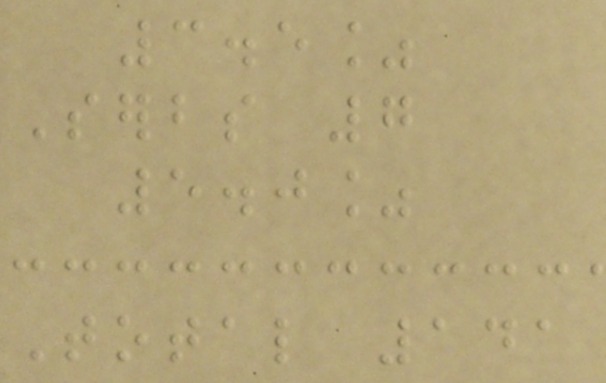3.5%
Serbs 7
5.0%
Total 141
